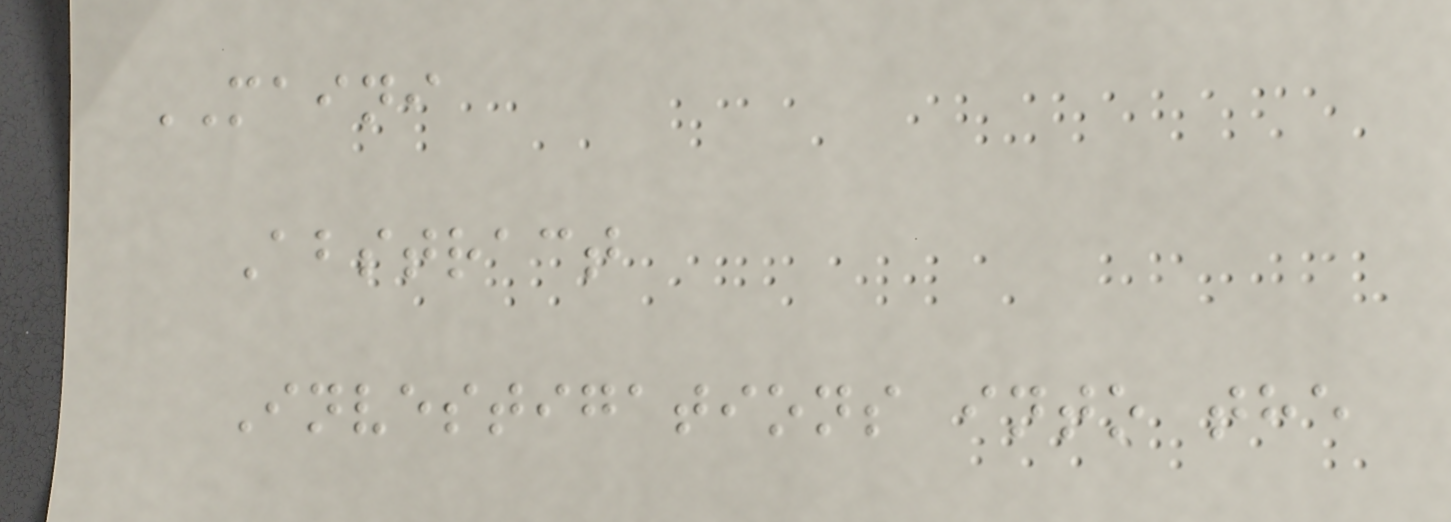MAINI
Abstract
Investigations into the
